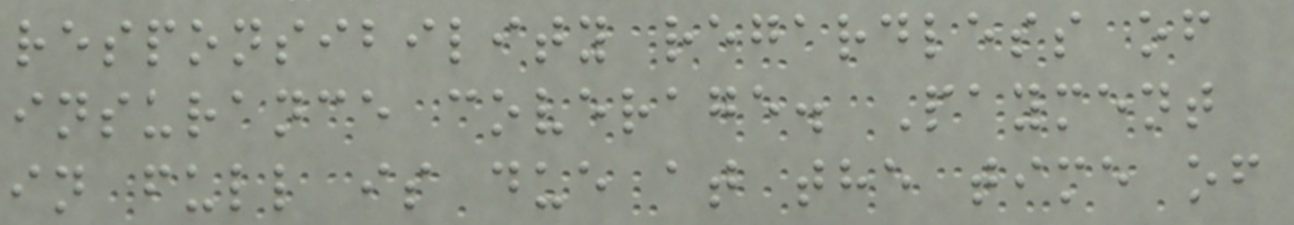responsibility regardless of
insurance coverage. Payment
in full is due at the time of
